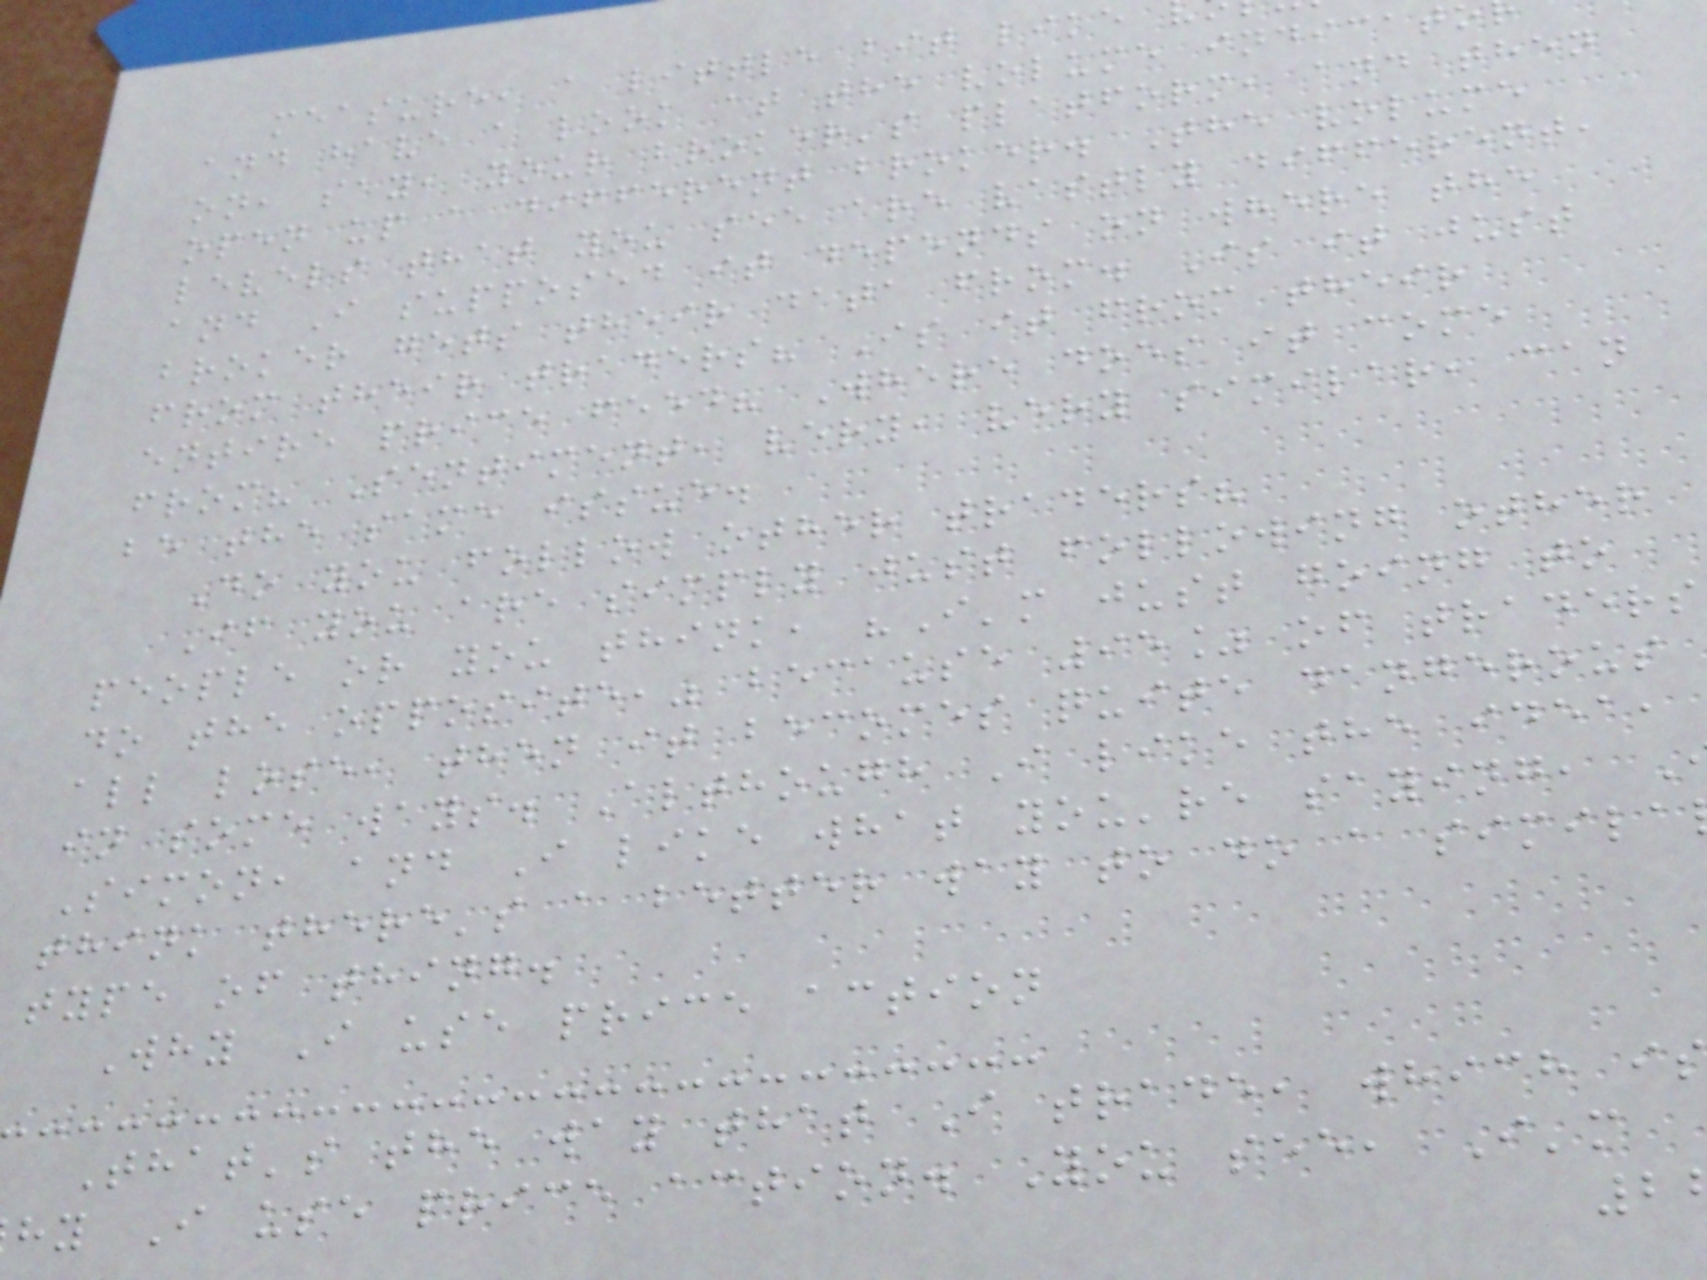measure, a little bit like
and have a look at the volume indicat
on, say, your broker's platform, and then
open up a different broker. The volume
levels that you see are vastly different,
and I supposed it depends on where the
broker gets their data from. Is it just
from their traders? Is it from their
entire price feed? Where does it come
from? Sentiment, very, very similar, can
be the same issue.
Do you follow other traders?
If you are simply just following other
people or you think, "I'm just going to
do the opposite," because 95% of traders
all lose, then it becomes quite dangerous
in some ways. Although I like the idea,
Simon, and I like what you're saying,
think there's a better way to do a simila
type of thing.
Why I use price action
That's the way that I trade, which i
hy I use price action. You see, I'm
